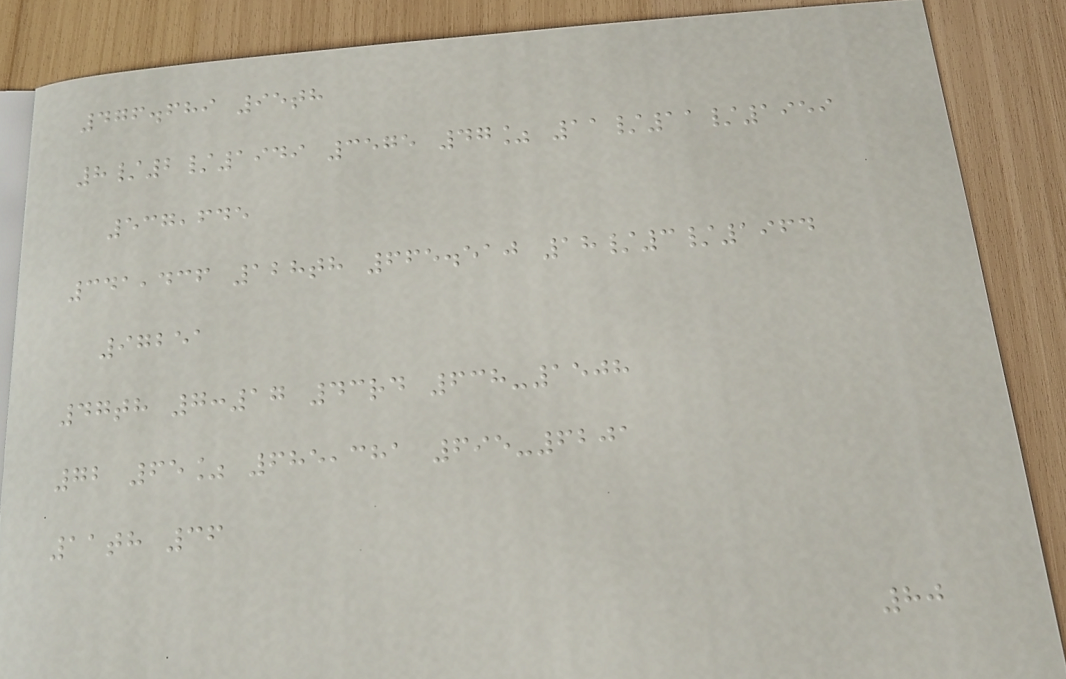476.689 95th
8/2/1949 3575 47% 11/11/1959
537,645
341,436 128th 665.510 18/3/1964
97251
47th 7:17 43rd 638-1508
72 65% 685,381 695-6201
11th 36
80
